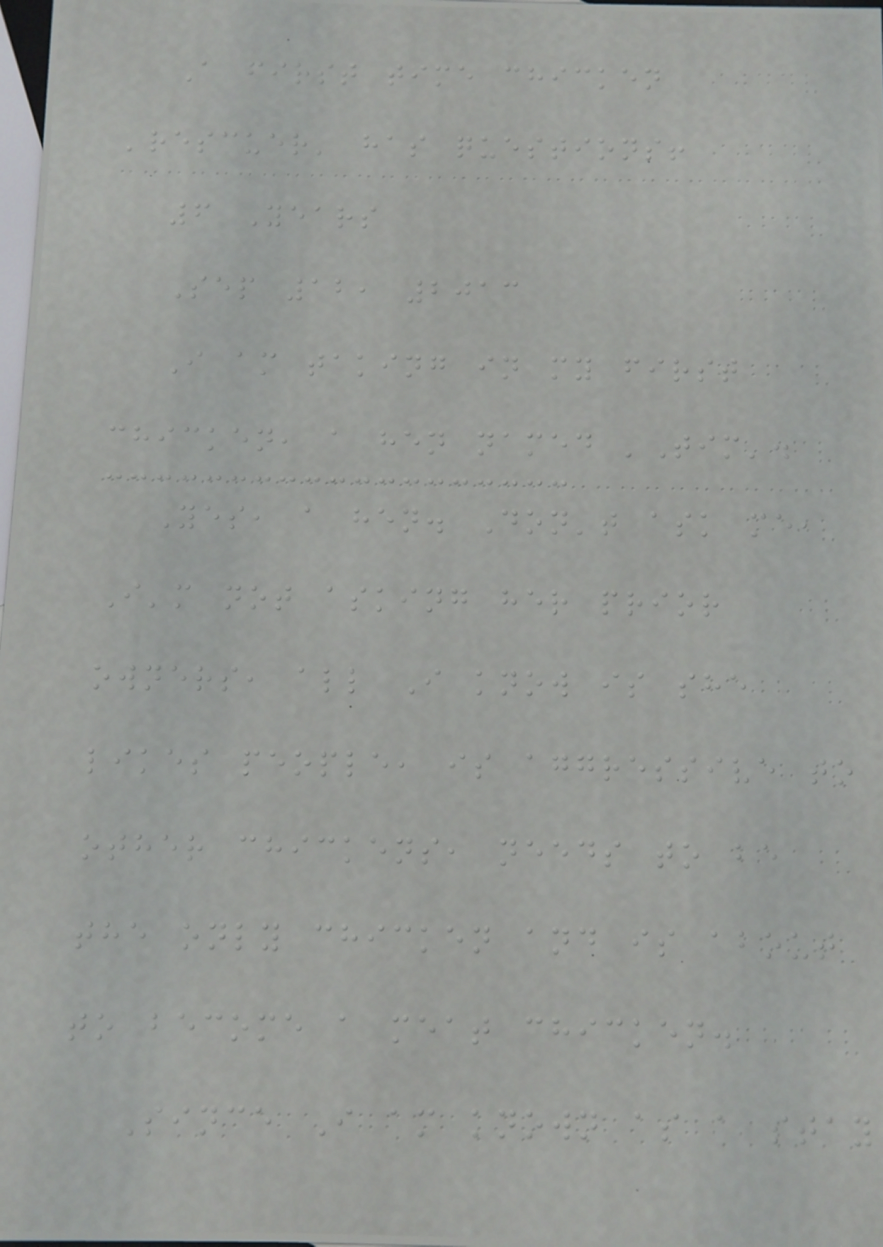A first time chicken
'rescuer' has questions!
6 Years
Sep 12, 2013
I am taking in my first
chicken, a hen named 'Tim'.
Yes, a hen. Don't ask me,
I'm not asking her prior
owners, all I know is she
likes people, is aggressive to
other chickens, needs to be
the only chicken and is about
to become a meat chicken.
Since I am known as a stay
